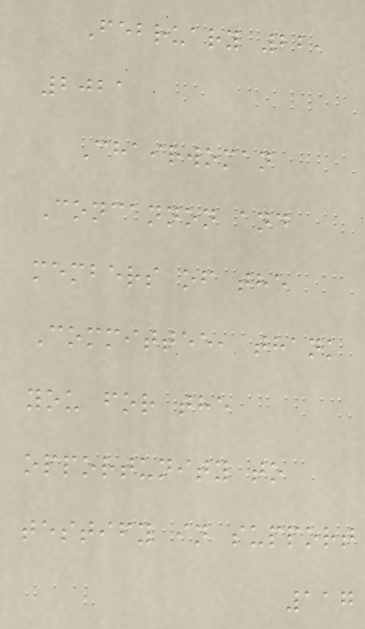February 22,
2021
Chairwoman
Concannon and
members of the
Committee, thank
you for the
opportunity to
testify in support
117
